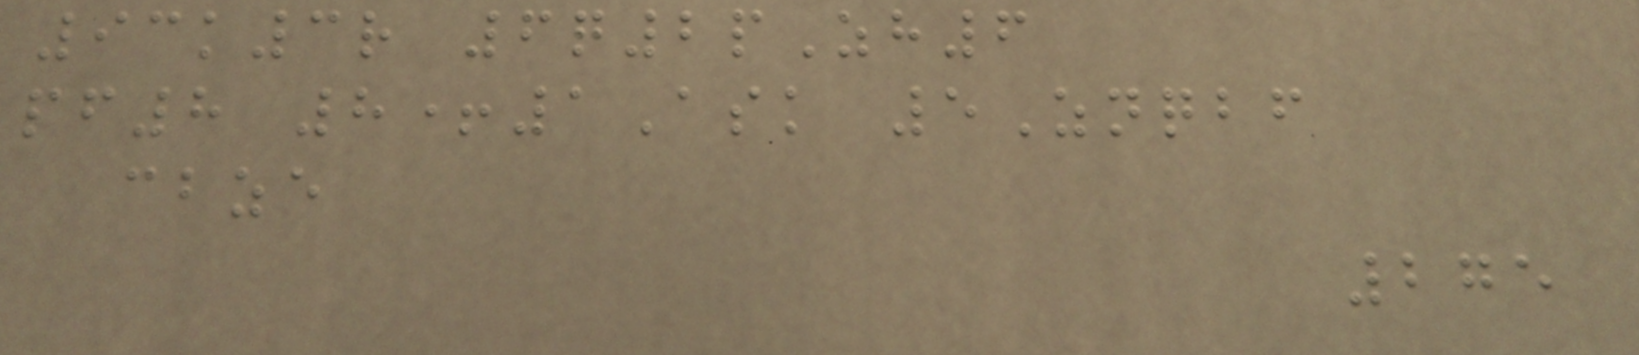93k3r 6q2pZh6
pf8 8+1Ask 5Znqbf
cbze
275
